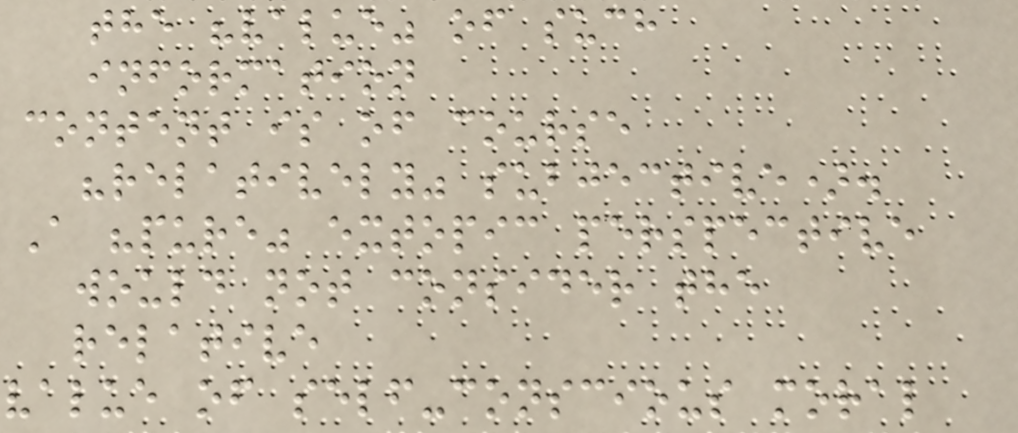the "value" of such
information
content is of course
"relatively" subjective).
A "pure" extopic perspective
would not consider the
relative
value of self-conscious moral
